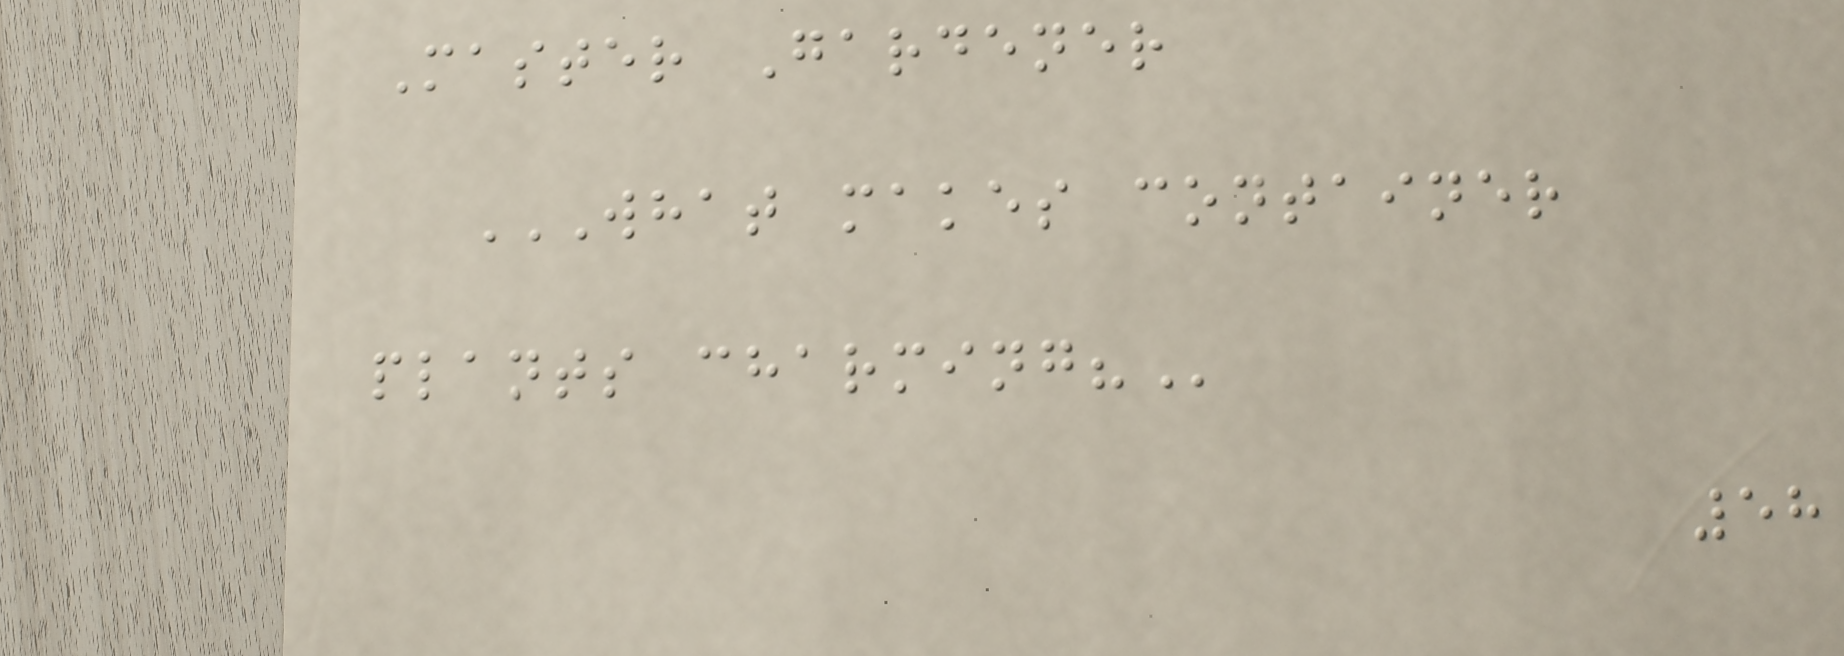Master Gardener
WHAT MAKES CONTAINER
PLANTS CHARMING?
58
